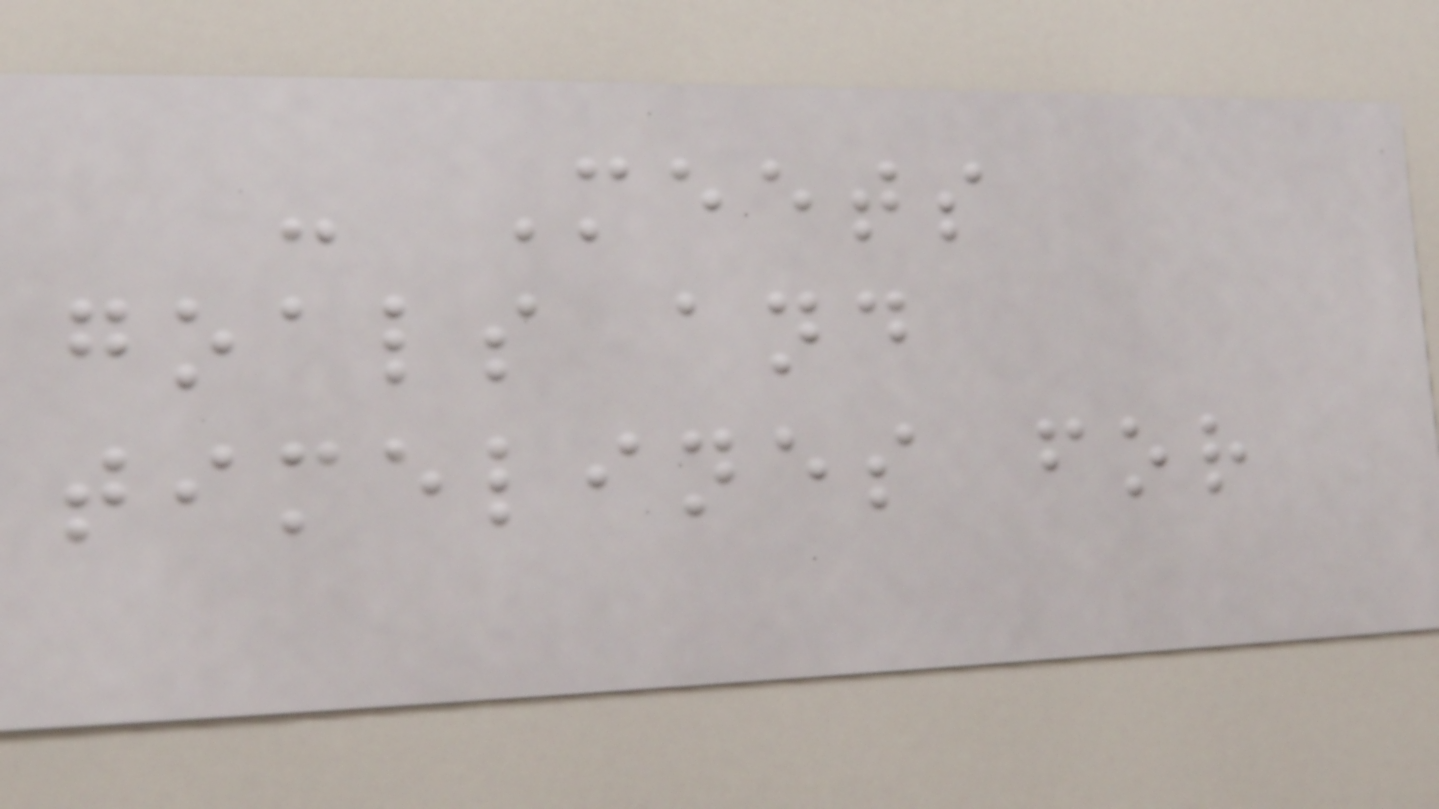- Meets
goals and
timelines for
